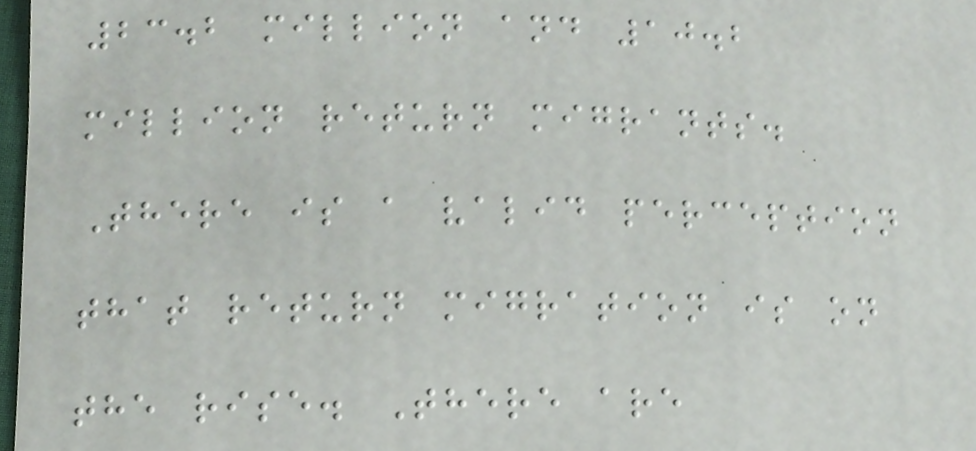23.2 million and 10.2
million return migrants.
There is a valid perception
that return migration is on
the rise. There are
